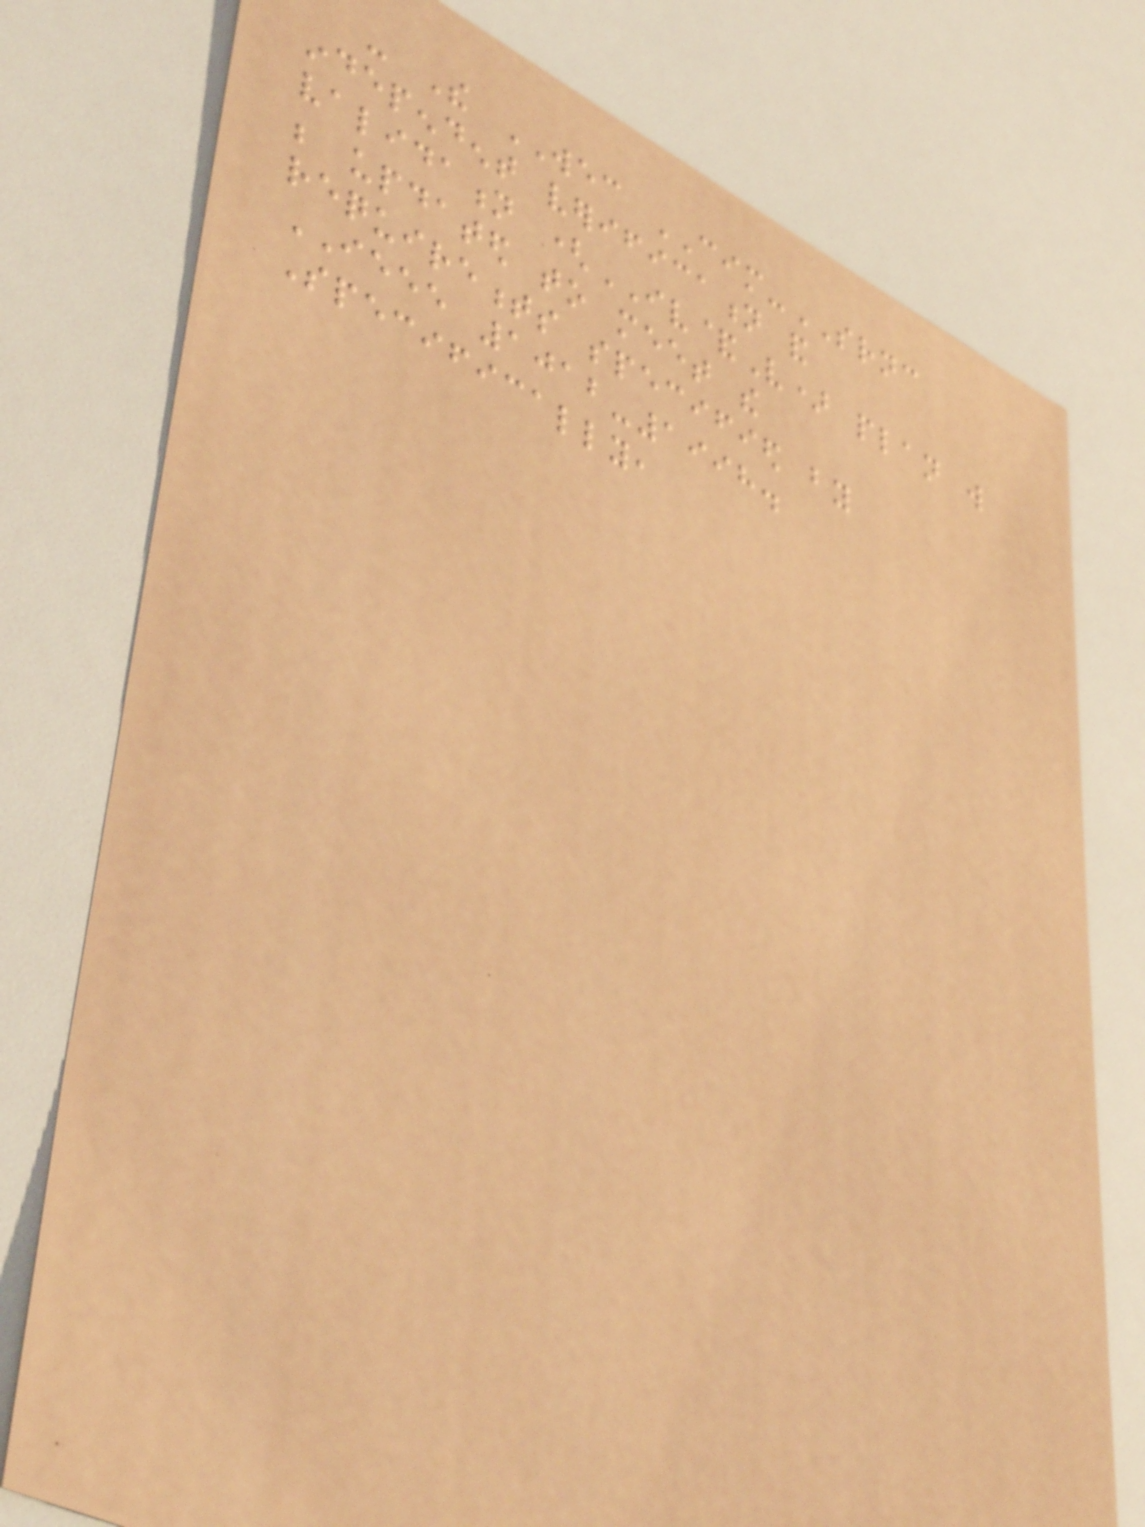- The WEC CIM-SRNC
independent verification and
validation (IV&V) plan will
be updated to meet the
requirements specified by
IEEE 1012-1998.
Specifically,
